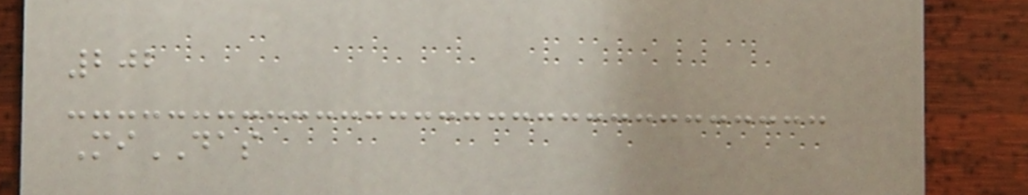202
MiDAS
